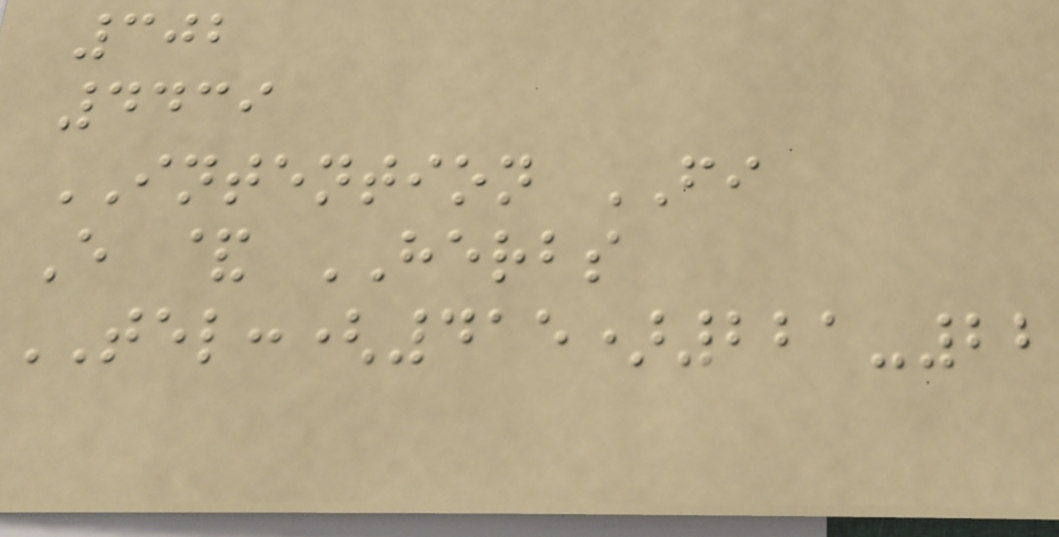302
4439
INTENTION FI
E & HERBS
TEL:(415)221-22
